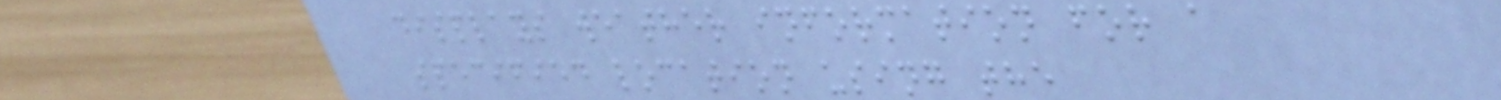displays weather information for a
specified location using the
